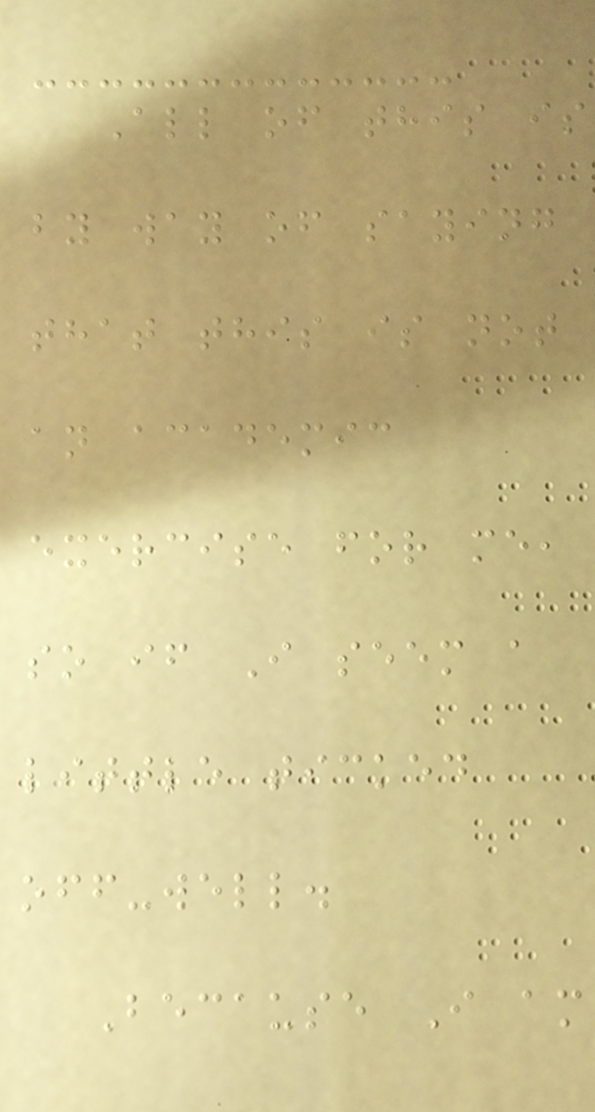All of this is
by way of saying
that this is not
an academic
exercise for me,
so if I seem a
little ticked
off-well.
Because I am
